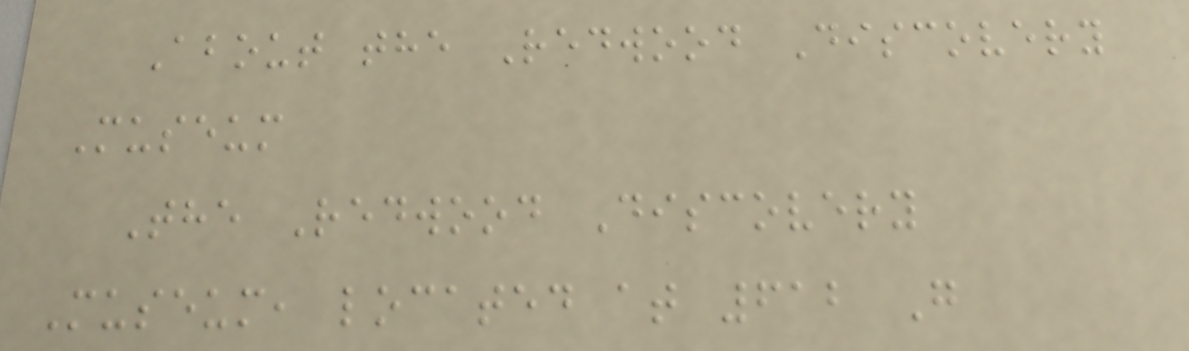About the Redwood Discovery
Museum
The Redwood Discovery
Museum, located at 612 G
